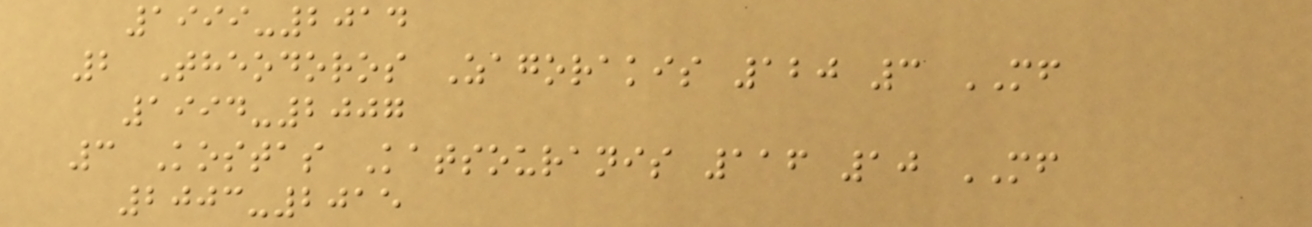1999-2014
2 Theodoros Zagorakis 120 3 MF
1994-2007
3 Kostas Katsouranis 116 10 MF
2003-2015
